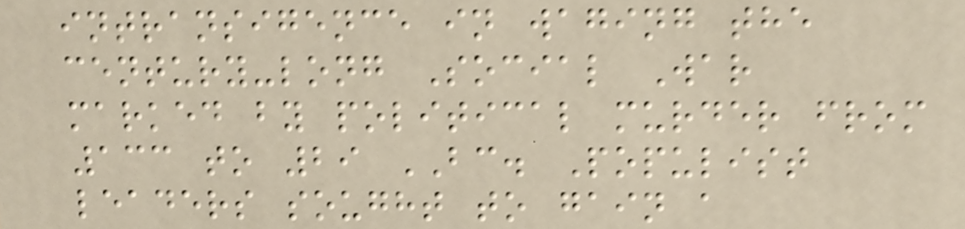intransigence in waging the
century-long Social War
marked by political murder from
133 to 29 BC. Populist
leaders sought to gain a
